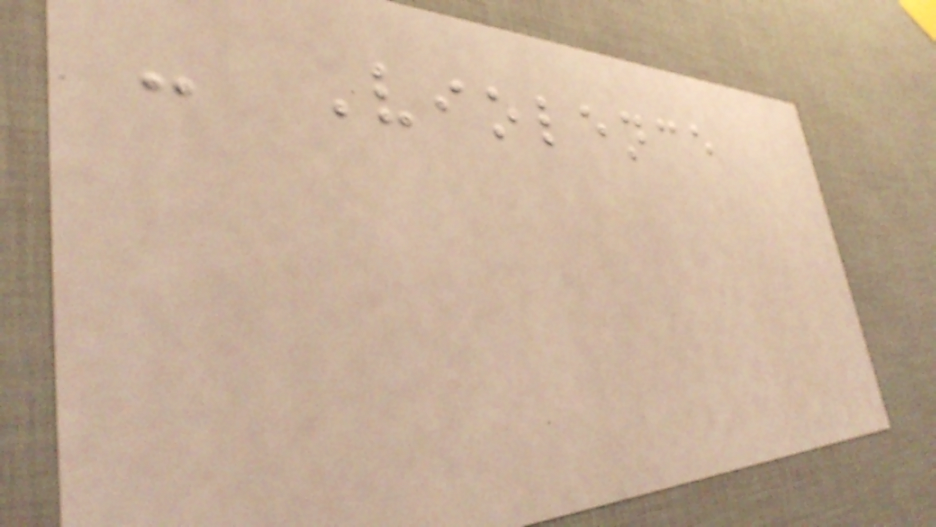- Violence
